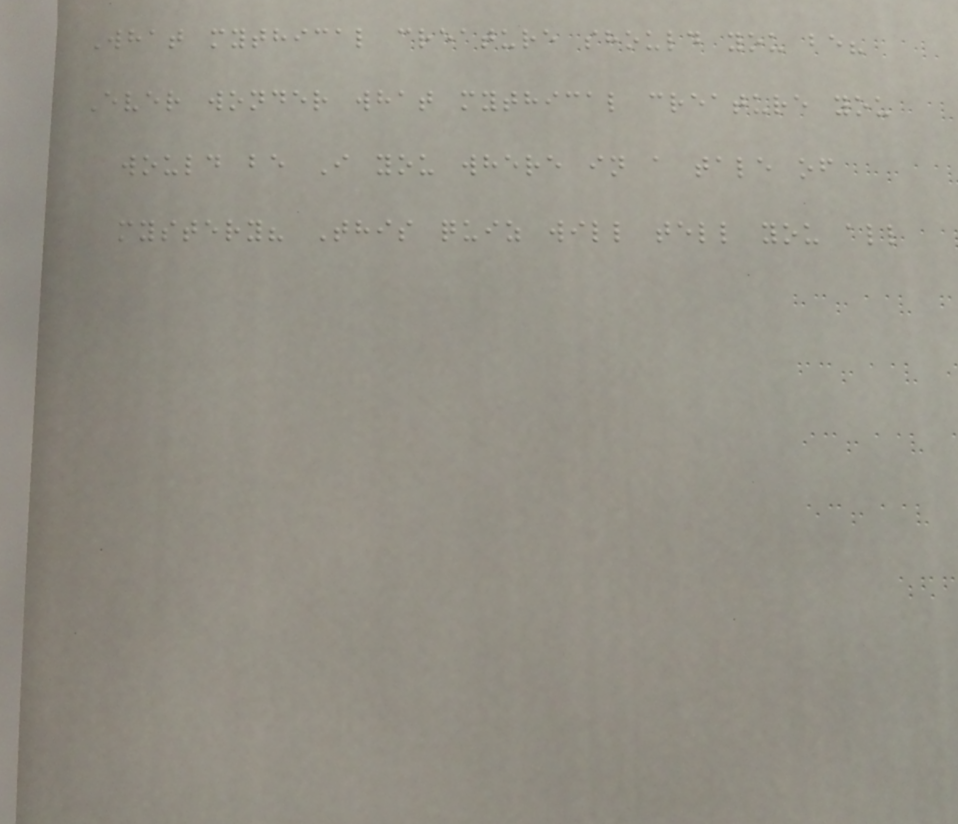What mythical creature should you be?
Ever wonder what mythical creature you
would be I you where in a tale of
mystery? This quiz will tell you all
